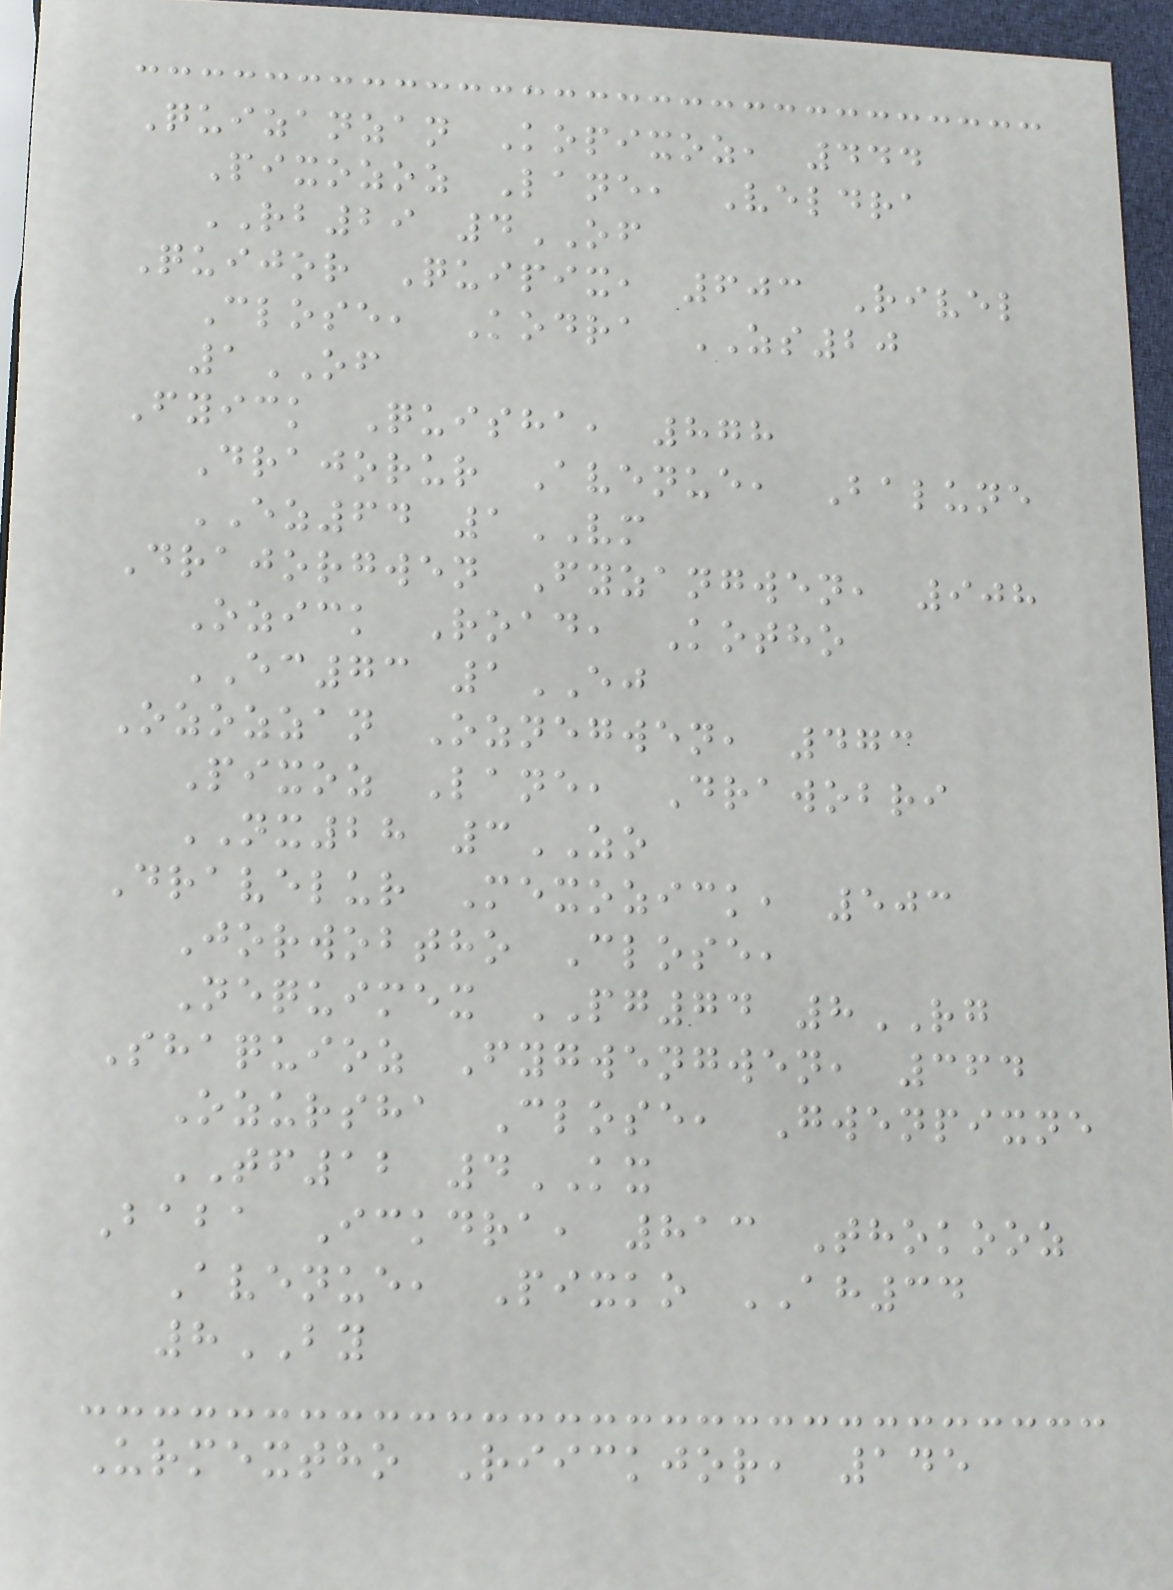Quizanzan Kopixoz, 444
Pixozoz Lane, Veldra
RB29 4OF
Quijor Quipix, 603 Rivel
Close, Kodra ZS20
1OF
Fyick Quisha, 878
Drajorur Avenue, Balune
EZ64 1VM
Drajorgwen Fyzangwen, 908
Ozick Road, Kotho
EC73 1EJ
Ozozzan Oznegwen, 473
Pixoz Lane, Drawobri
NX28 3ZO
Dravelur Mexozick, 503
Jorwobtho Close,
Nequimex PG74 8RG
Shaquioz Fygwengwen, 364
Ozursha Close, Gwenpixne
TF12 4KX
Baba Ickdra, 813 Thokooz
Avenue, Pixko AH34
8BY
Urmextho Riickjor, 145
